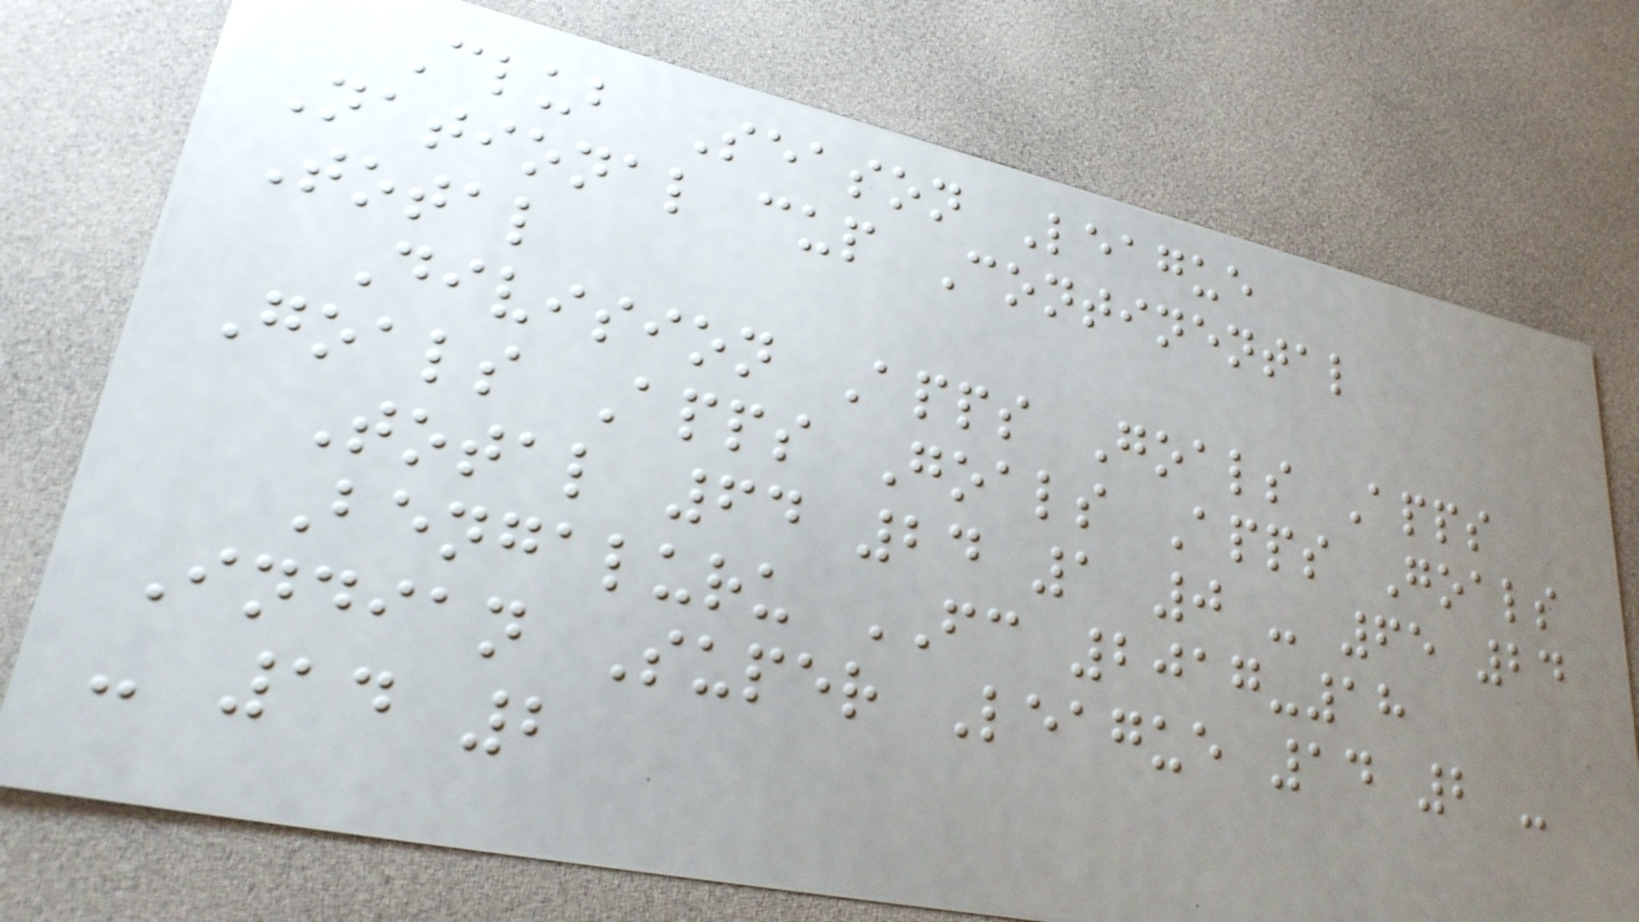Club Season League
National cup Continental
Total
Division Apps Goals Apps
Goals Apps Goals Apps Goals
Total 64 24 1 0 - 65 24
Bengaluru FC 2017-18
Indian Super League 14 2 -
- 14 2
